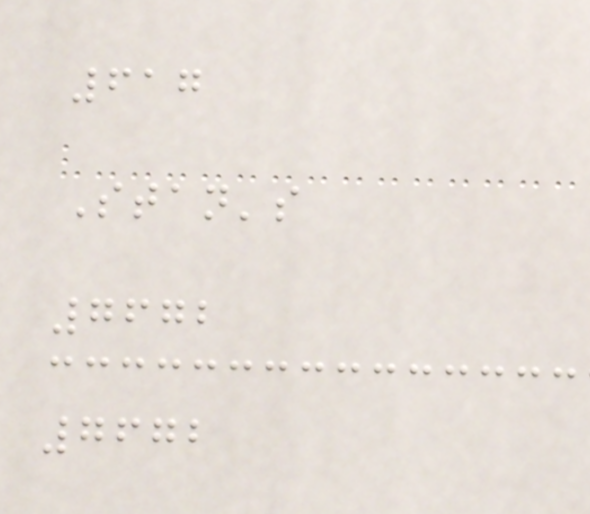617
Stan's
7672
7672
